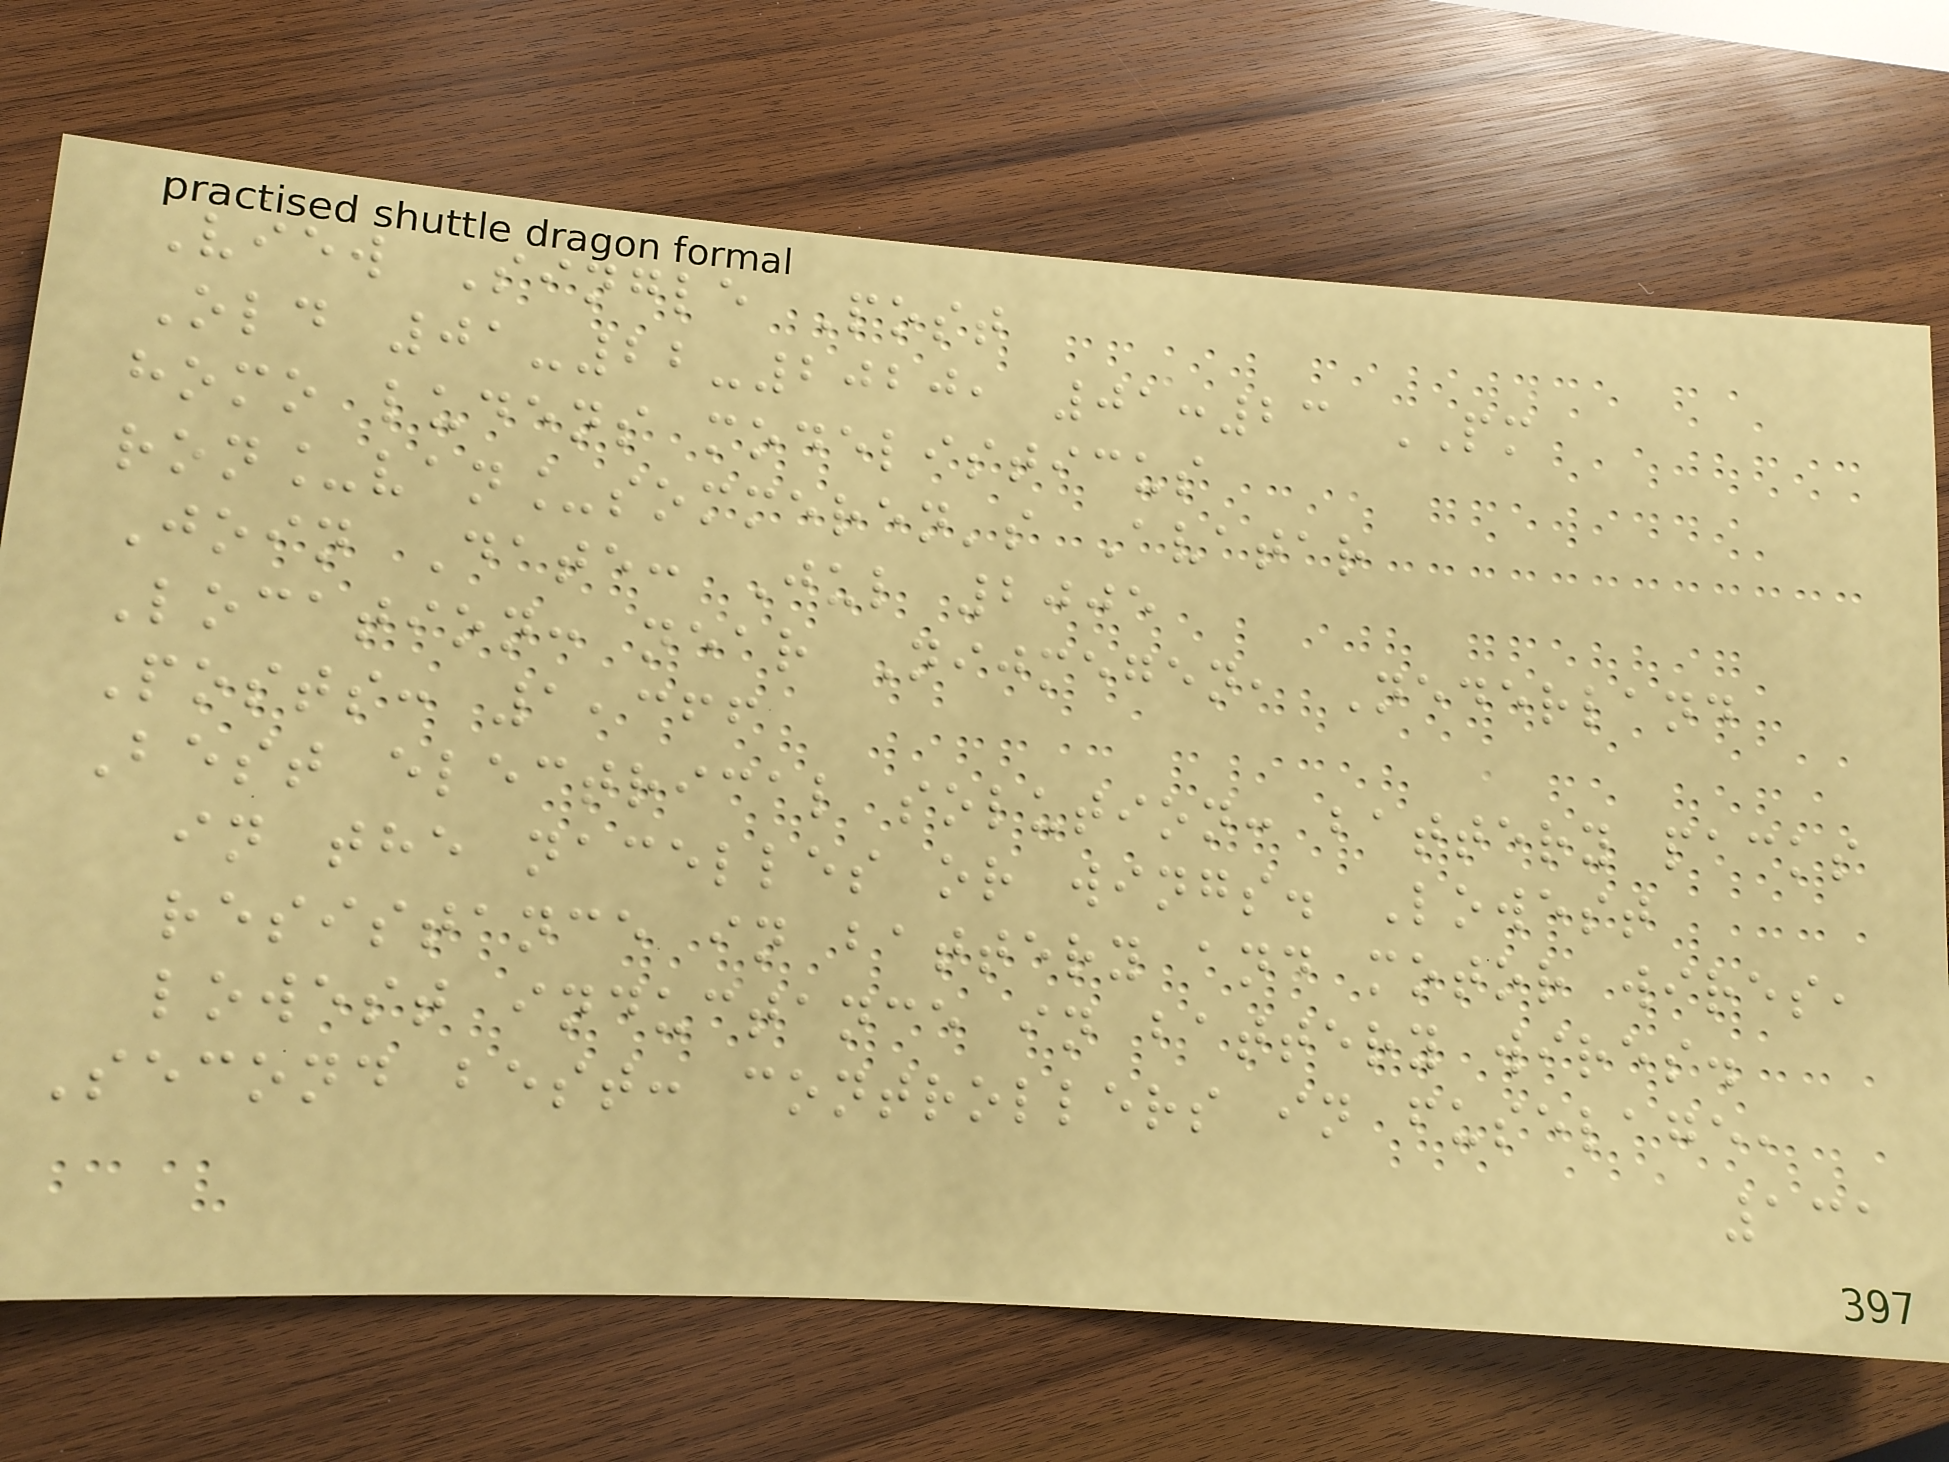View Single Post
Old 01-22-2020, 01:23 PM
homo ludens modelisticus
ron_van_sommeren's Avatar
Join Date: Jul 2005
Location: near Nijmegen, Nederland
Posts: 1,366
Best electrical solution: battery packs
in the nacelles or wings. Lowest
resistance in battery and motor wires,
lowest inductance in battery wires.
Second best: controllers in fuselage,
131
